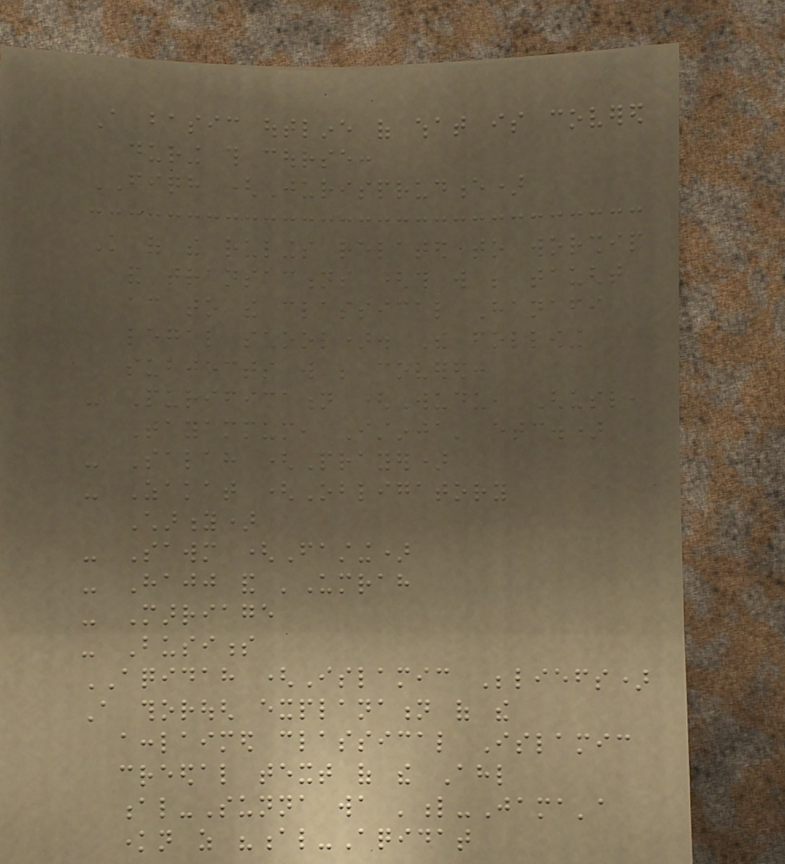A basic outline of what is covered
during this course:
FIQH (Jurisprudence)
Knowledge of the rulings related to worship
and transactions (this will be taught
according to the classical Hanafi
legal school). The following
subjects will be covered:
- Purification (Wudu, Ghusl,
Tayammum, Istinja' etc.)
- Salah (Prayer)
- Zakat (Obligatory
Charity)
- Sawm (Fasting)
- Hajj and 'Umrah
- Marriage
- Business
AQIDAH (Islamic Beliefs)
A thorough explanation of the
acclaimed classical Islamic
creedal text of the Ahl
al-Sunna wa 'l-Jama'a
known as "al-Aqidat
